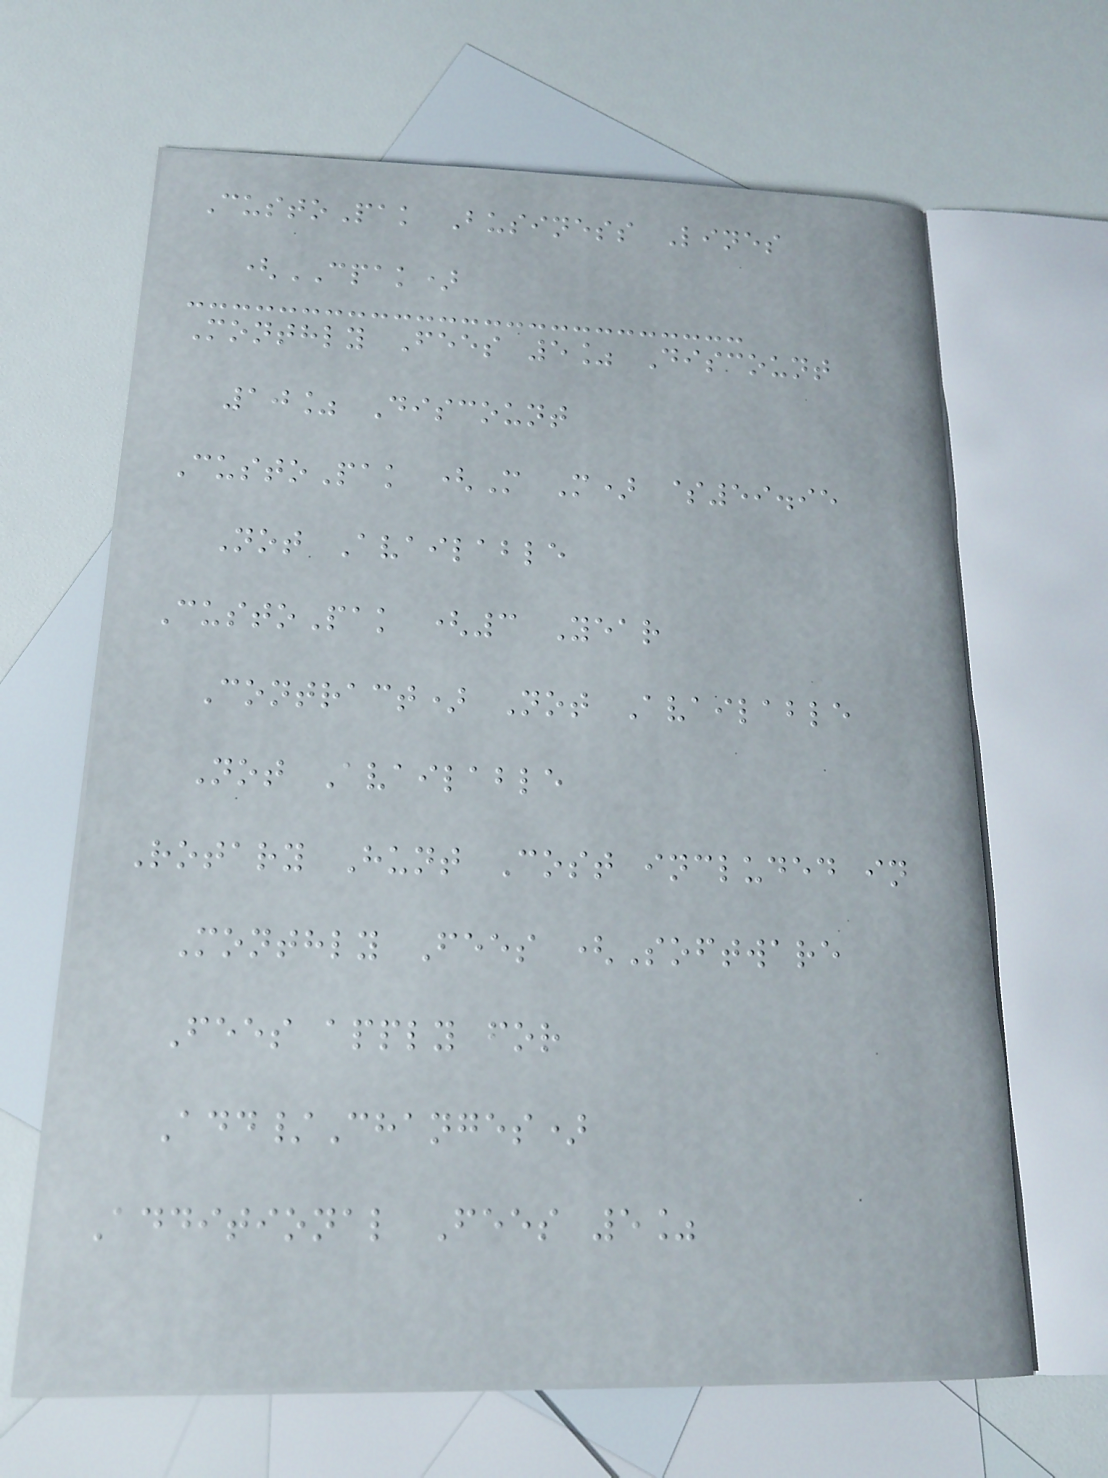CustoPak Business Lines
(CPAK)
Monthly Fees 5% Discount
10% Discount
CustoPak (M M) $59.95
Not Available
CustoPak (3 Year
Contract) Not Available
Not Available
Rotary Hunt Cost included in
Monthly Fees (Software
Fees apply for
Add/Changes)
Additional Fees 5%
